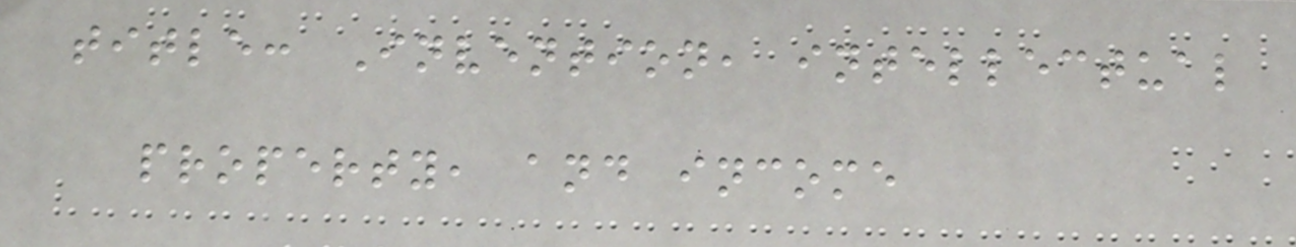title: Invention, intellectual
property, and income
